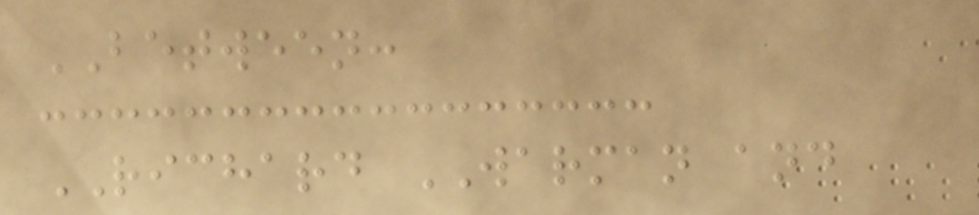BETWEEN:
RICHARD WARMAN and
